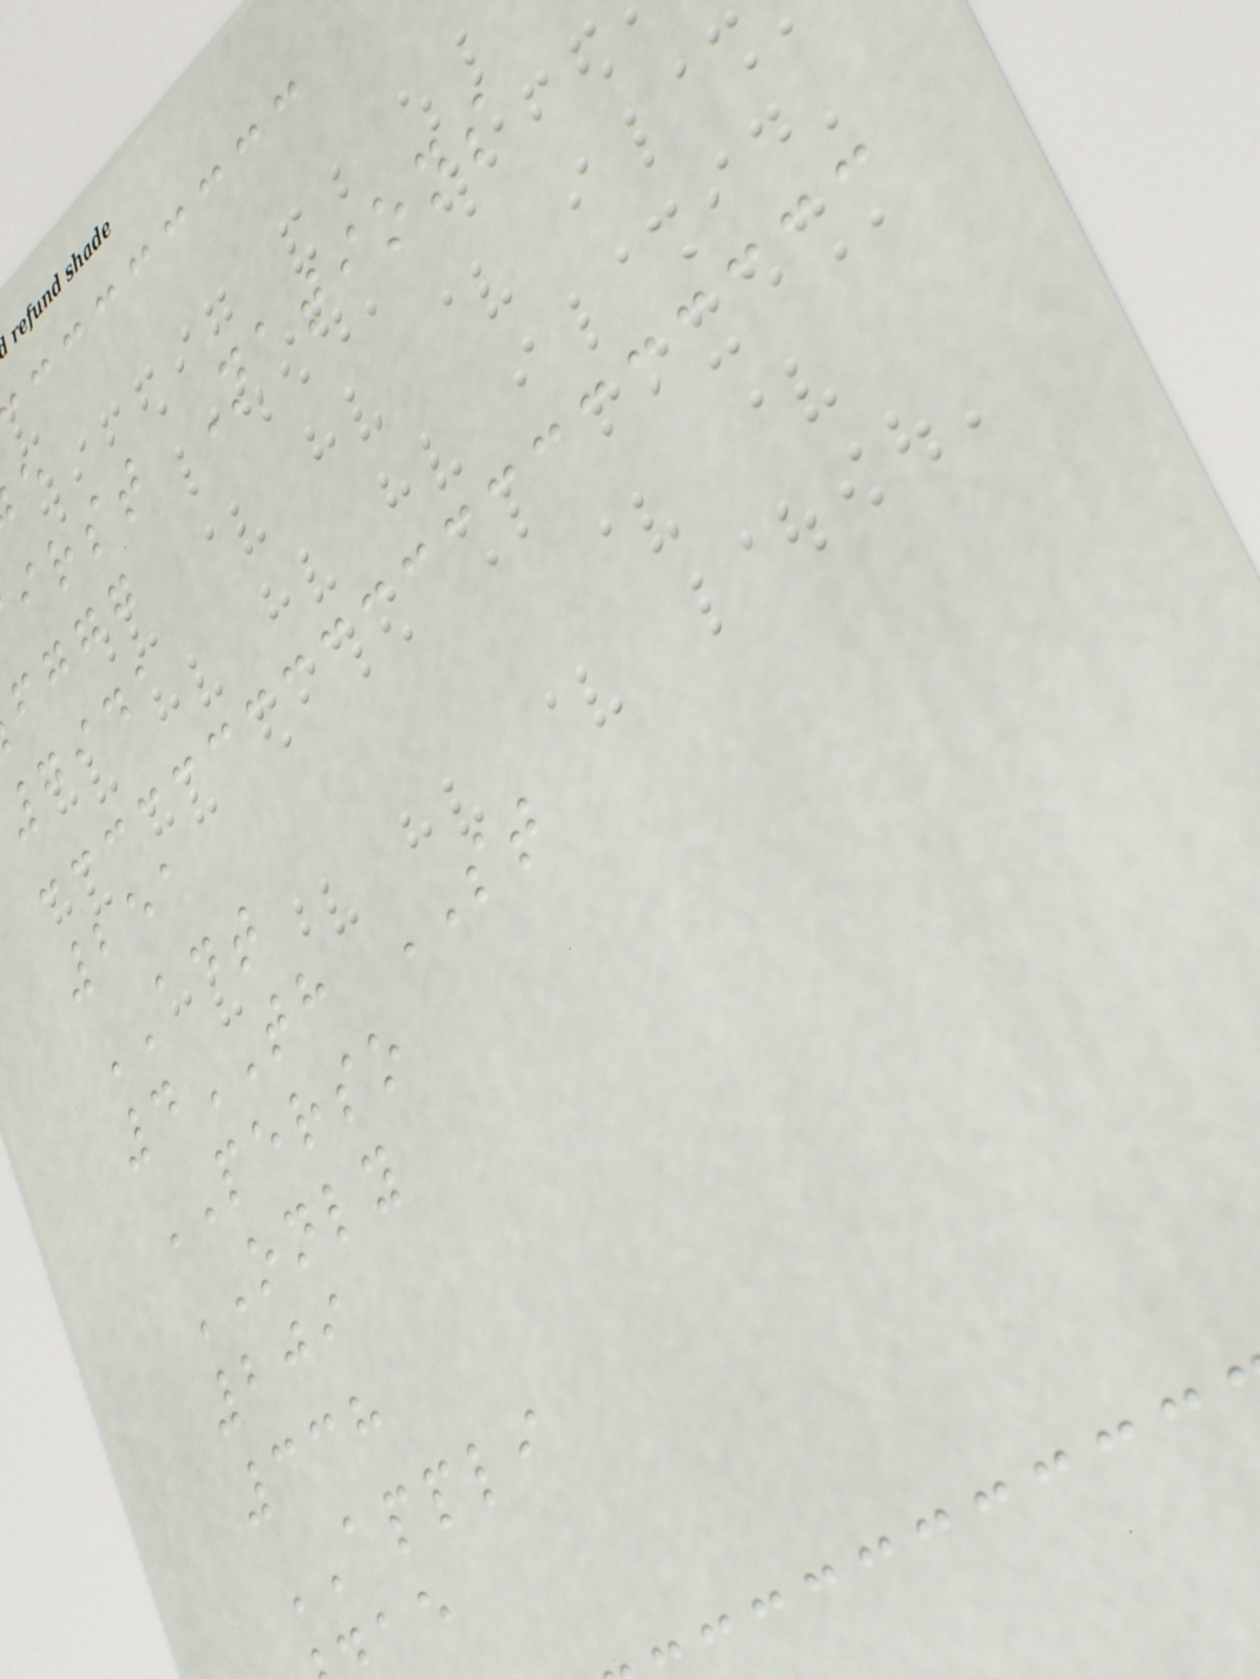irst Nations
fggg
7941
251
ADT
4TH ST
PERSO
ONLY
209
338
APPLI
